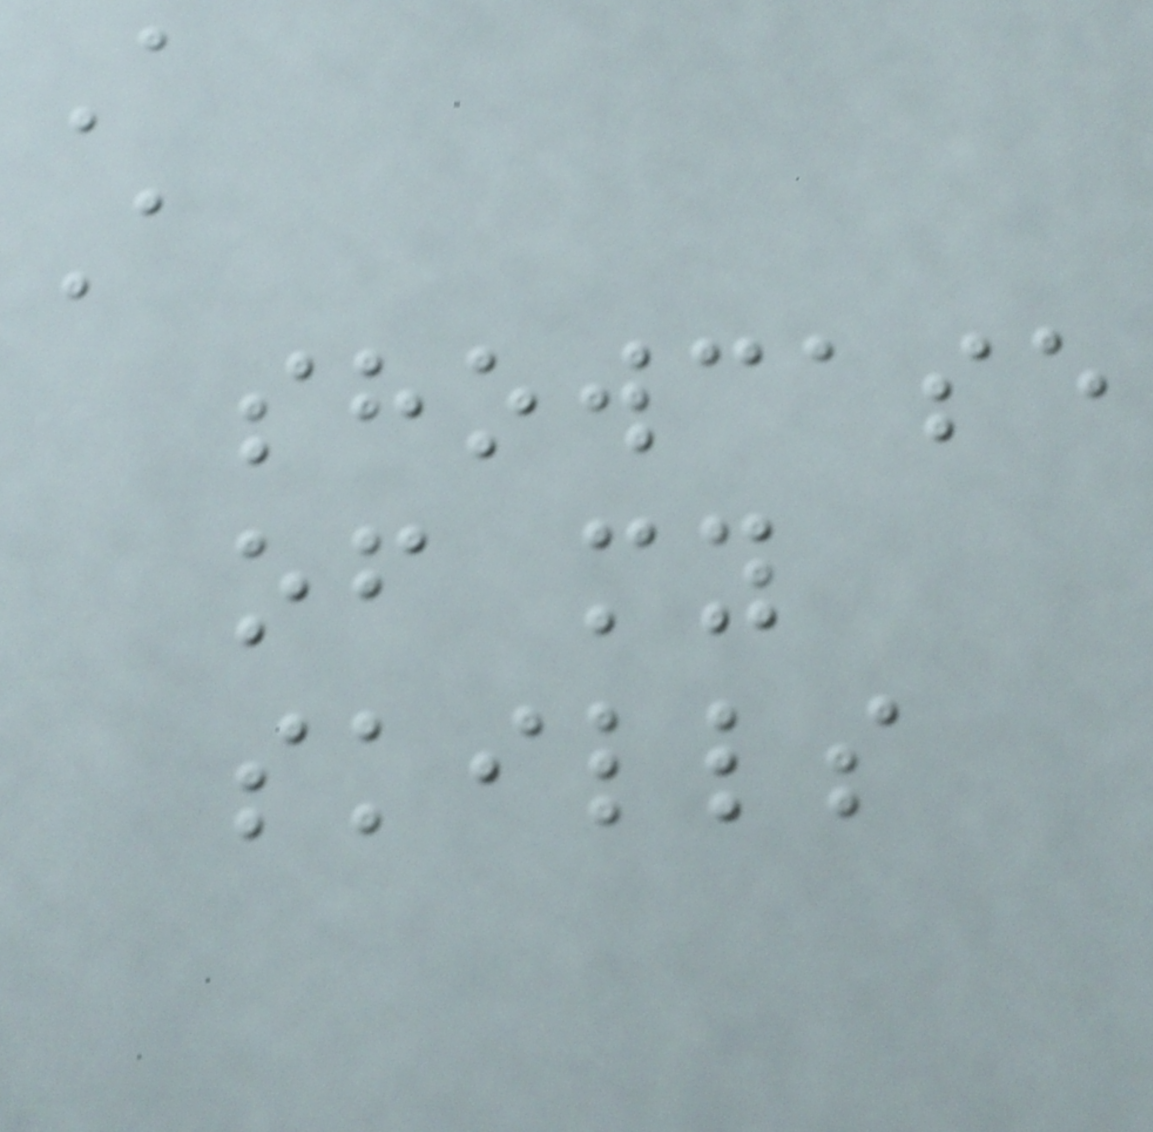A
A
showcase
of my
skills
